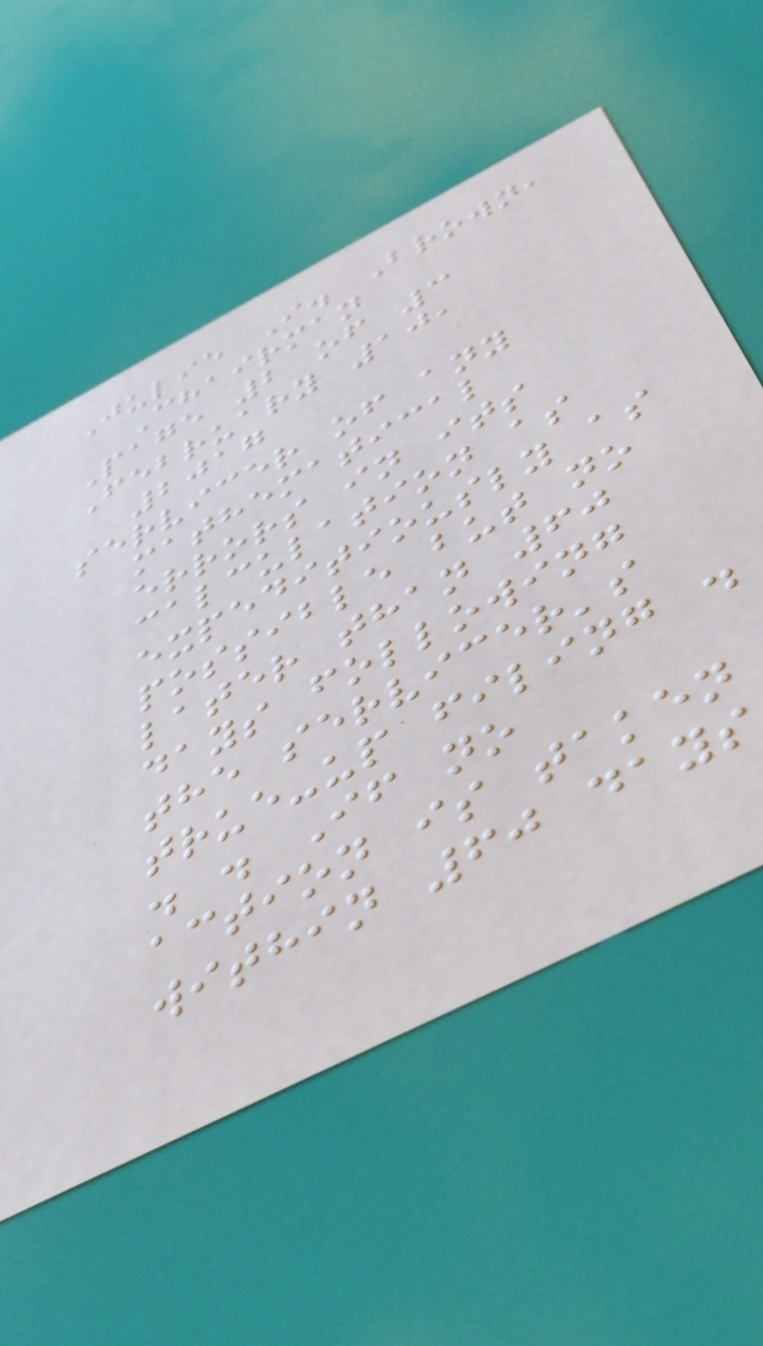Julie I. Brown,
Chairman
Page 2 of 3
February 10,
2017
servicer of any
mathematical
errors in its
calculation as
expeditiously as
possible but no
later than 60
days following
the servicer's
true-up filing .
. . If no
action is taken
within 60 days
